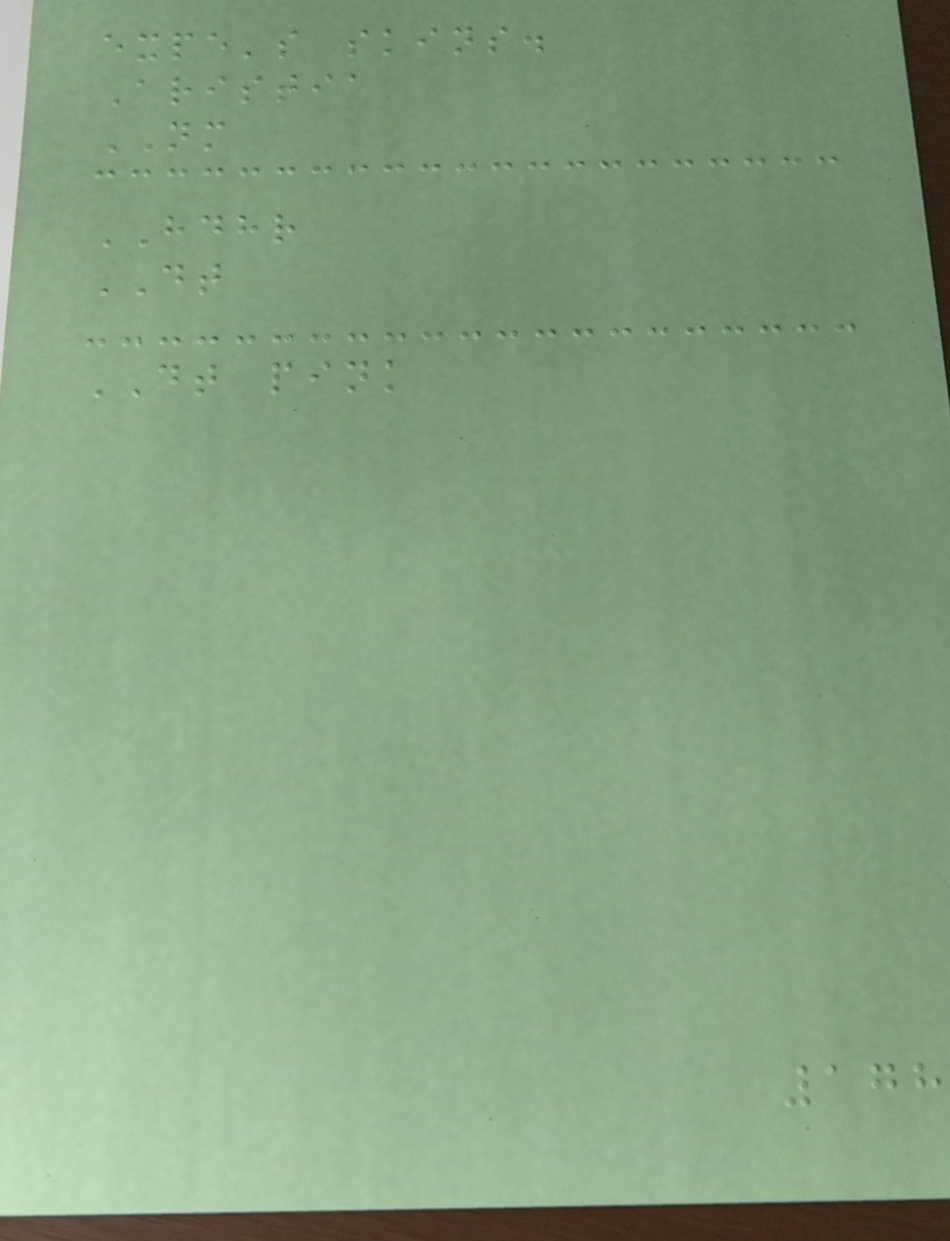expe's skins.
Aristia
NM
HDHR
DT
DT pink
178
